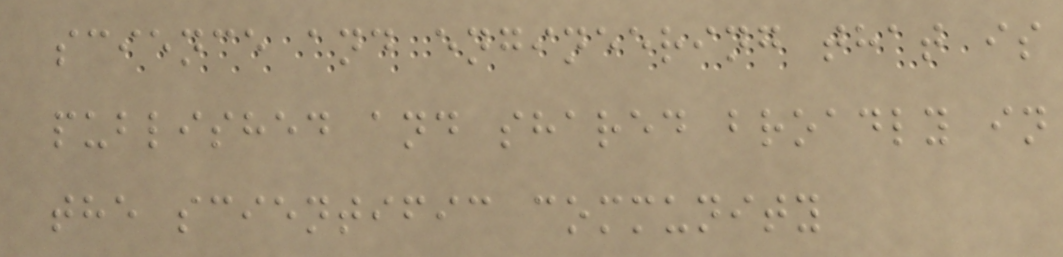science and engineering that is
published and shared broadly in
the scientific community
